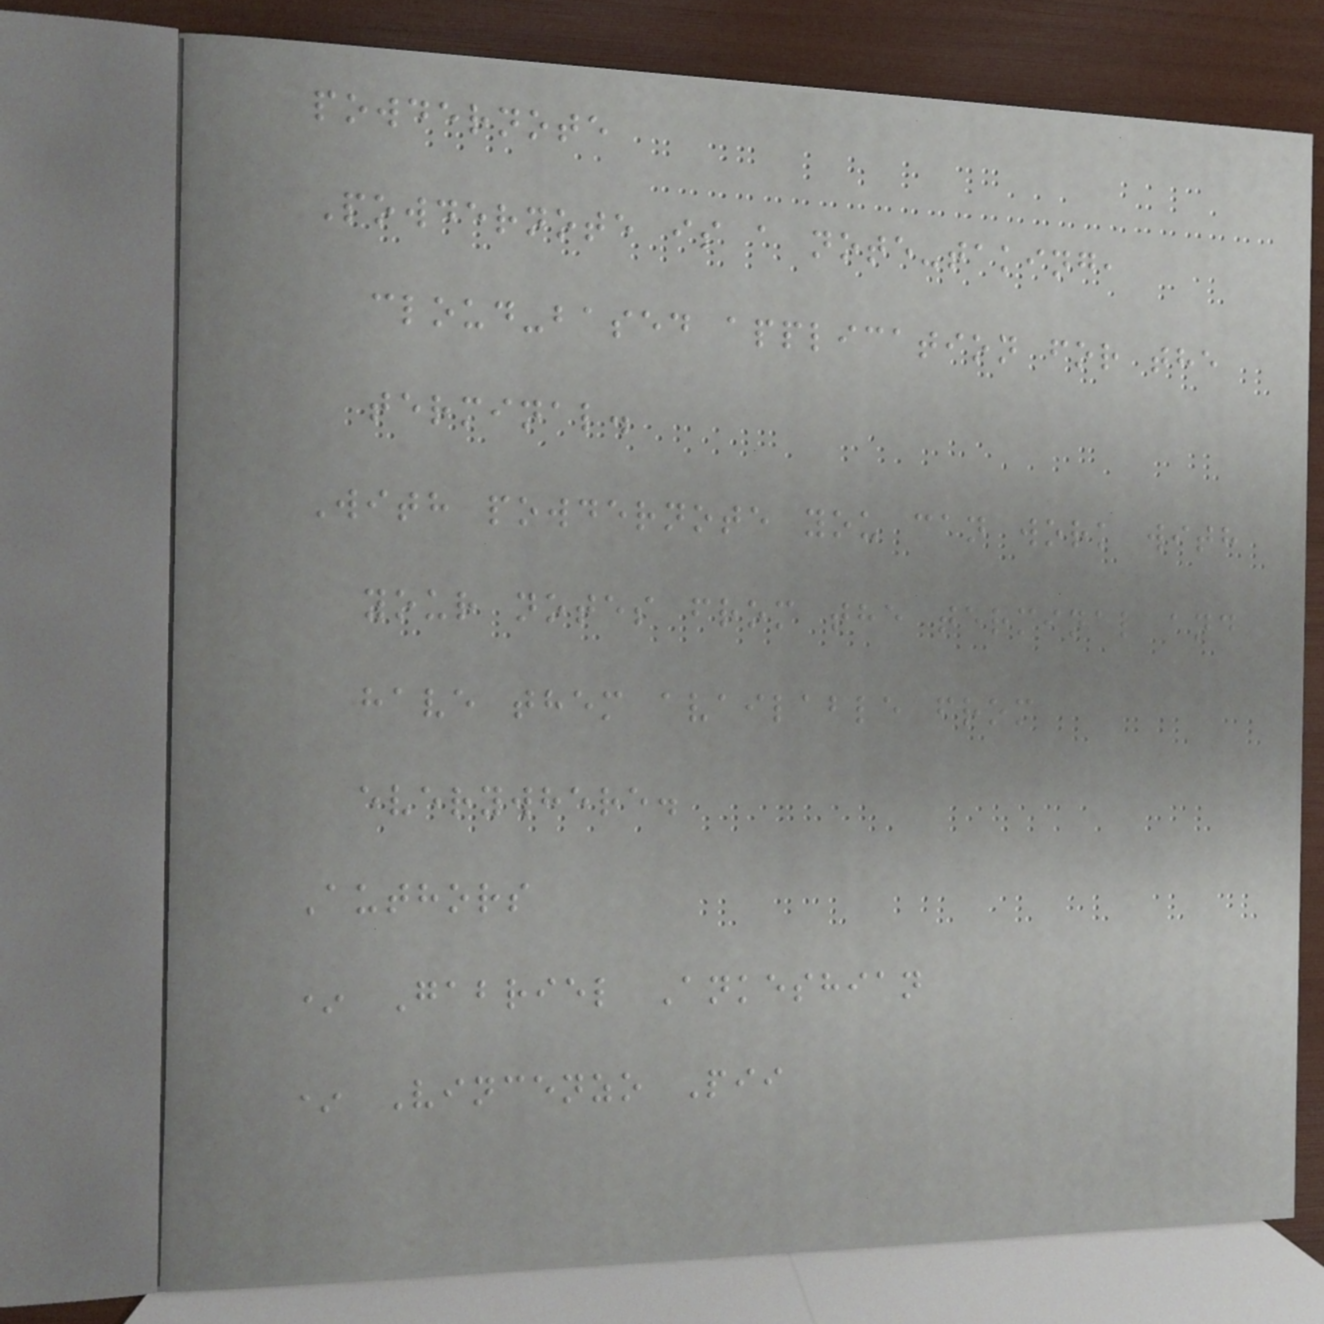powdernote
Powdernote is a note-taking,
cloud-based application for the
terminal.
With powdernote you can work with
your notes from the terminal and
have them available from
everywhere.
Authors
* Gabriel Ankeshian
* Vincenzo Pii
